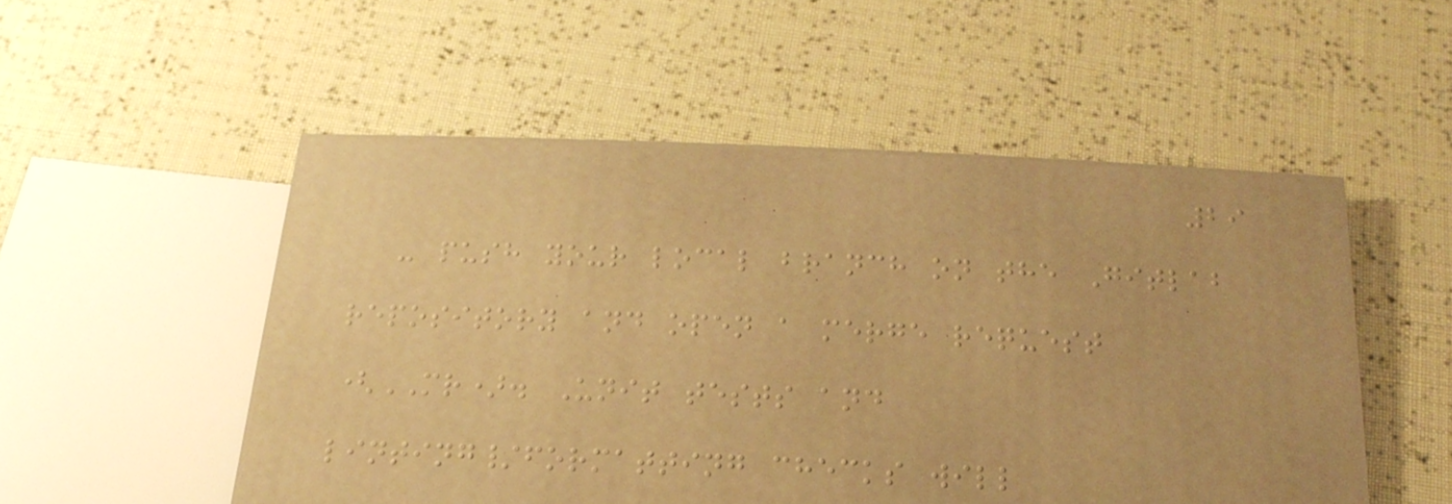29
- push your local branch on the Gitlab
repository and open a merge request
(MR). Unit tests and
linting/formatting checks will
